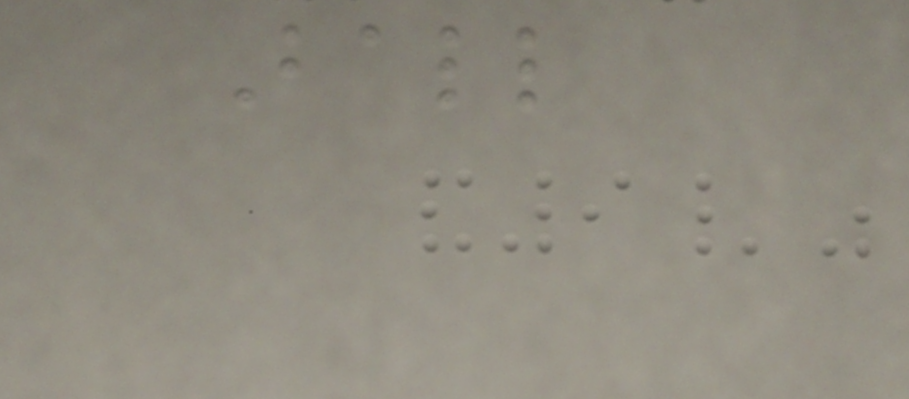Ball
